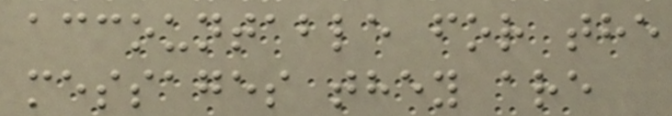accountable for the
messages they are
